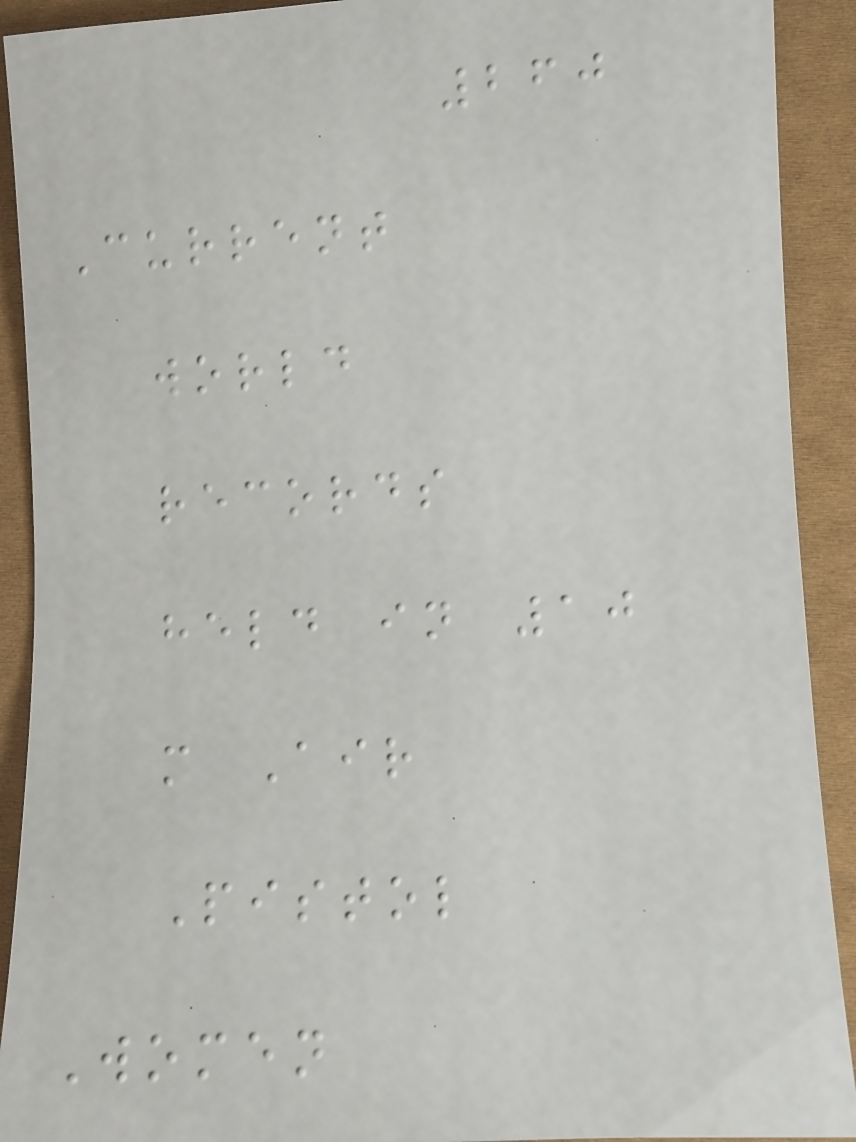260
Current
world
records
held in 10
m Air
Pistol
Women
